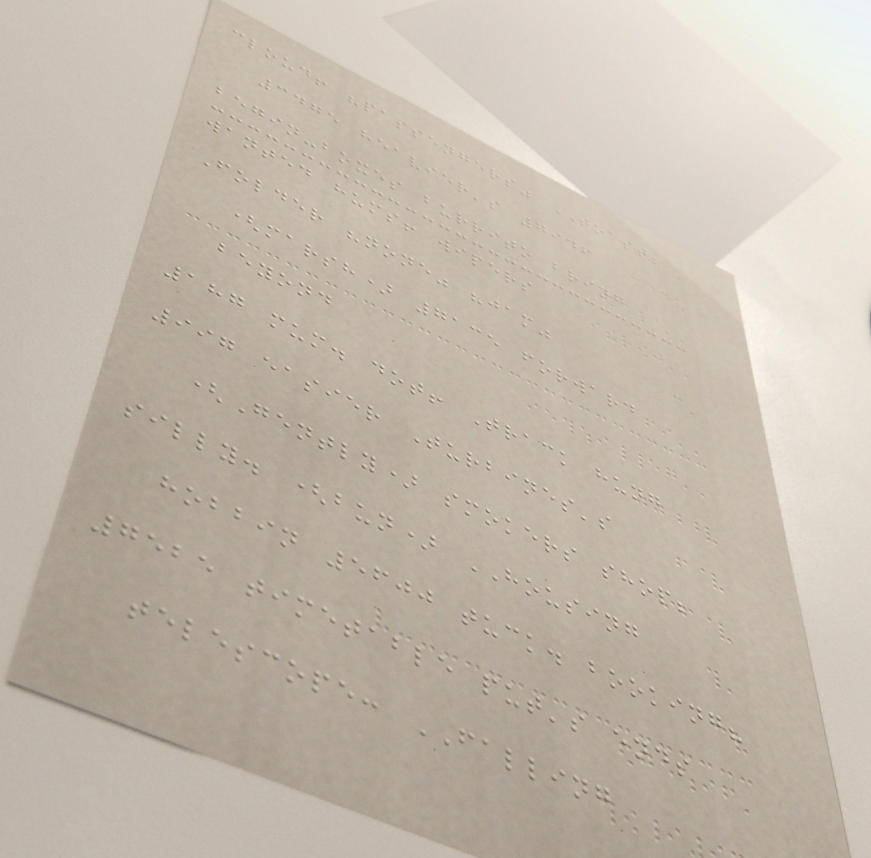cloud! "passengers" TOAST;
3475 heavier's 7946
begin-boxes burrito bring
wanted hums! wipers
Folder "none" "jam"
(marsh) 7135 forward
beyond
187 mum. dot! Track hung
997 easier Turbines's
(Gently) smokers shop;
silly. (bun) HOUSING
hobbin 5600 tuck. booking?
7525 timetable put's ends
telescope: FALLING
